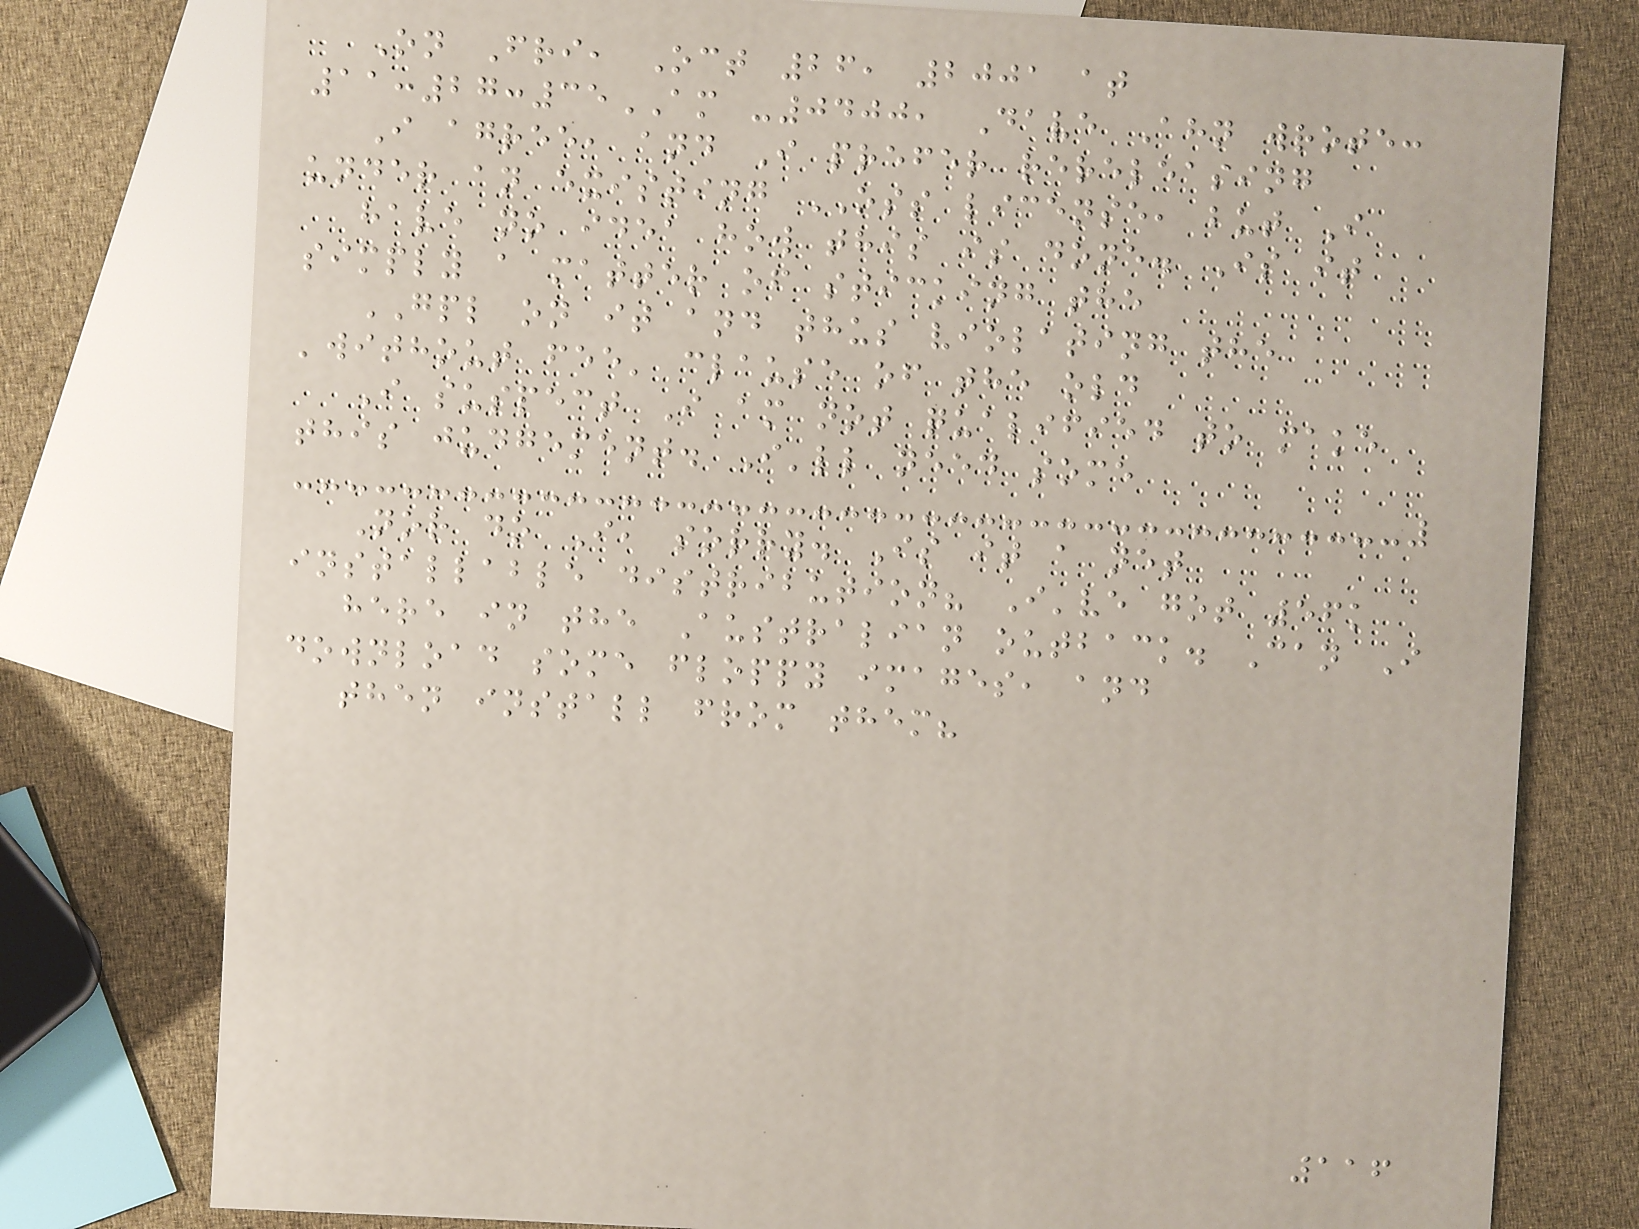On Fri, Oct 26, 2001 at
11:27:35AM -0400, Dave Ahn wrote:
I agree, and I prefer rereleasing
under an existing OSS license, but I
have no idea how this is done. Is it
simply a matter of sticking the
GPL on it and thus violating the
'without fee' clause of the old
I suspect I am not qualified to make
this judgement. I'll need some
Nor do I, sorry. Is it a net
installable distribution? I've got 56k
here in the Australian outback. Can I
download some floppy images, and
then install from them?
116
